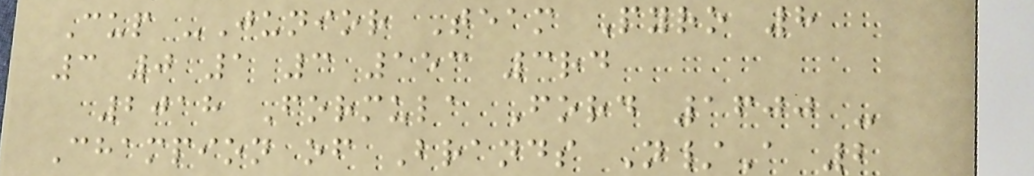Cup -Junior Team Pyro 8
3 0 1 3 153 3rd
2018 Formula Ford 1600 -
Champion of Brands N/A 2
